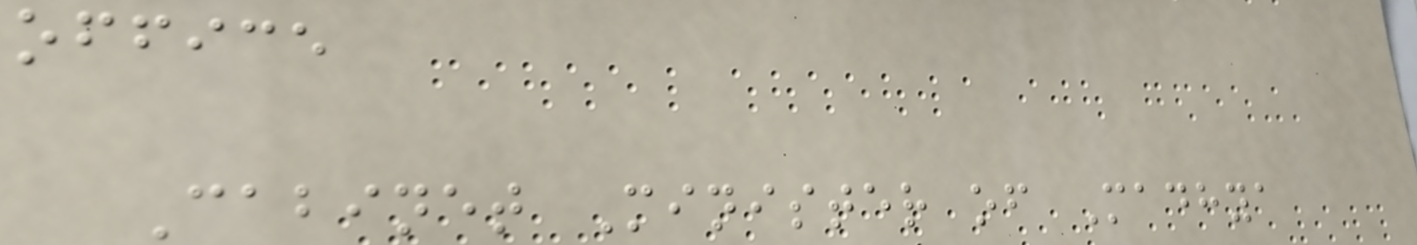office
Cabinet Minister of Madhya
